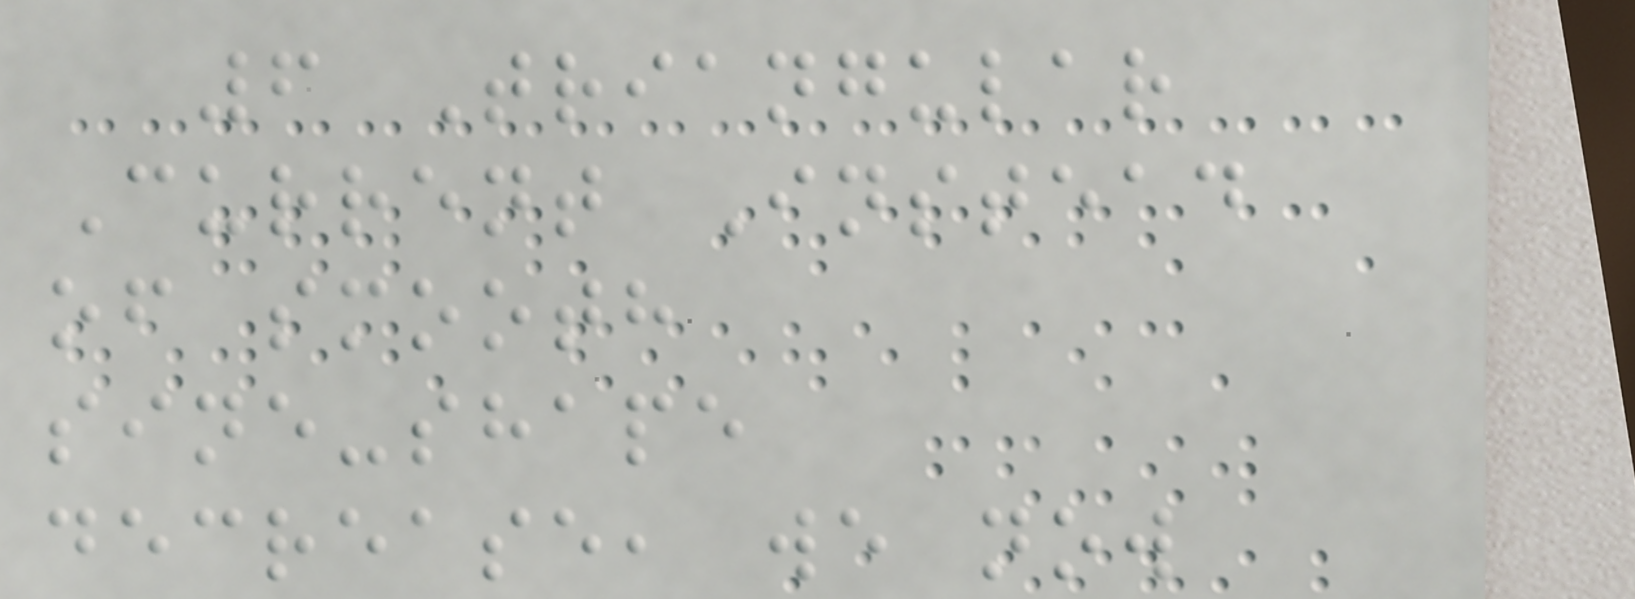6 Triangular
Current Instead
of smooth
sine-shape
decrease, we now
